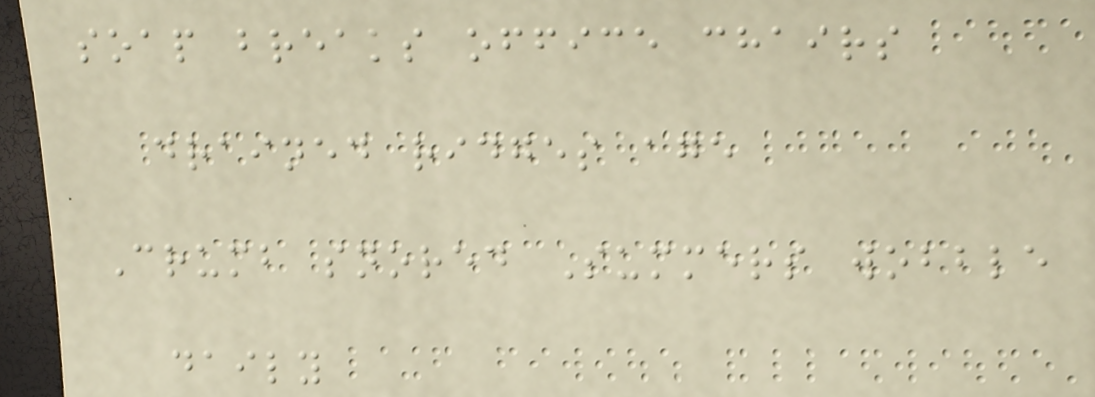soap breaks office chairs
drained ridges age
Crumb snored Summers wobble
daily
